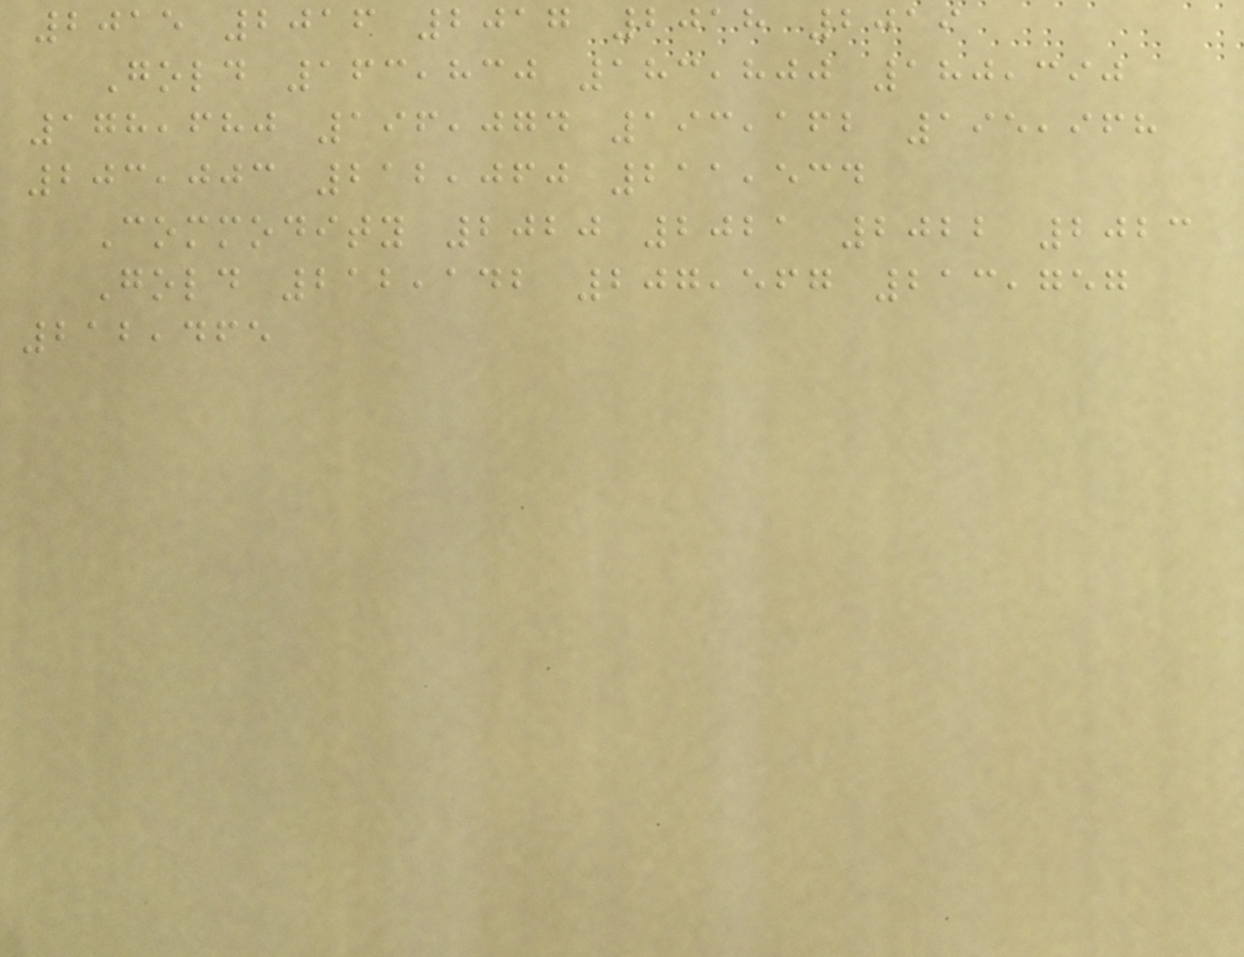2015 2016 2017 2018 2019
Gold 163,830 183,800 180,390
178,680 196,074 193,162 195,968
203,003 212,060 211,534
Commodity 2020 2021 2022 2023
Gold 212,142 207,567 213,757
212,465
